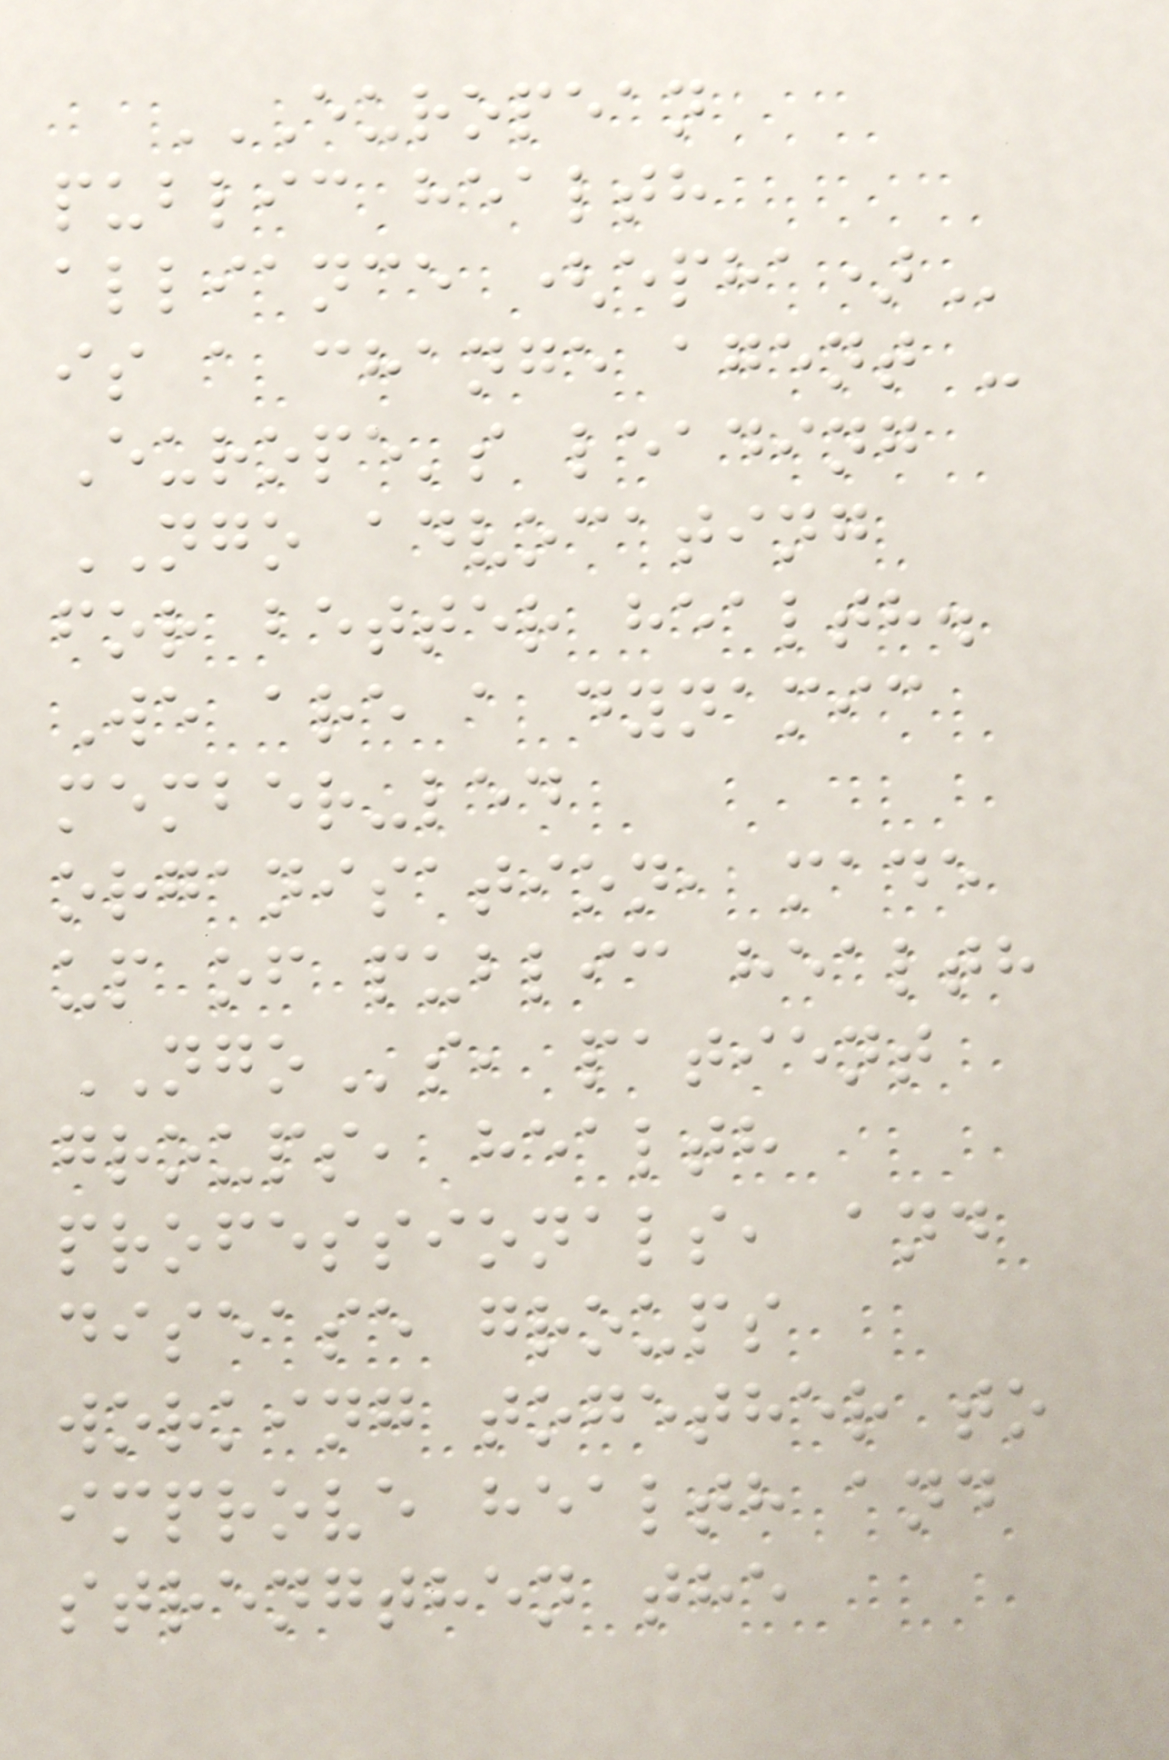EUROPEAN
PUBLIC HEALTH
ALLIANCE (EPHA)
is a change agent -
Europe's leading
NGO advocating
for better health.
We are a dynamic
member-led
organisation, made
up of public health
NGOs, patient
groups, health
professionals, and
disease groups
working together to
improve health and
strengthen the
